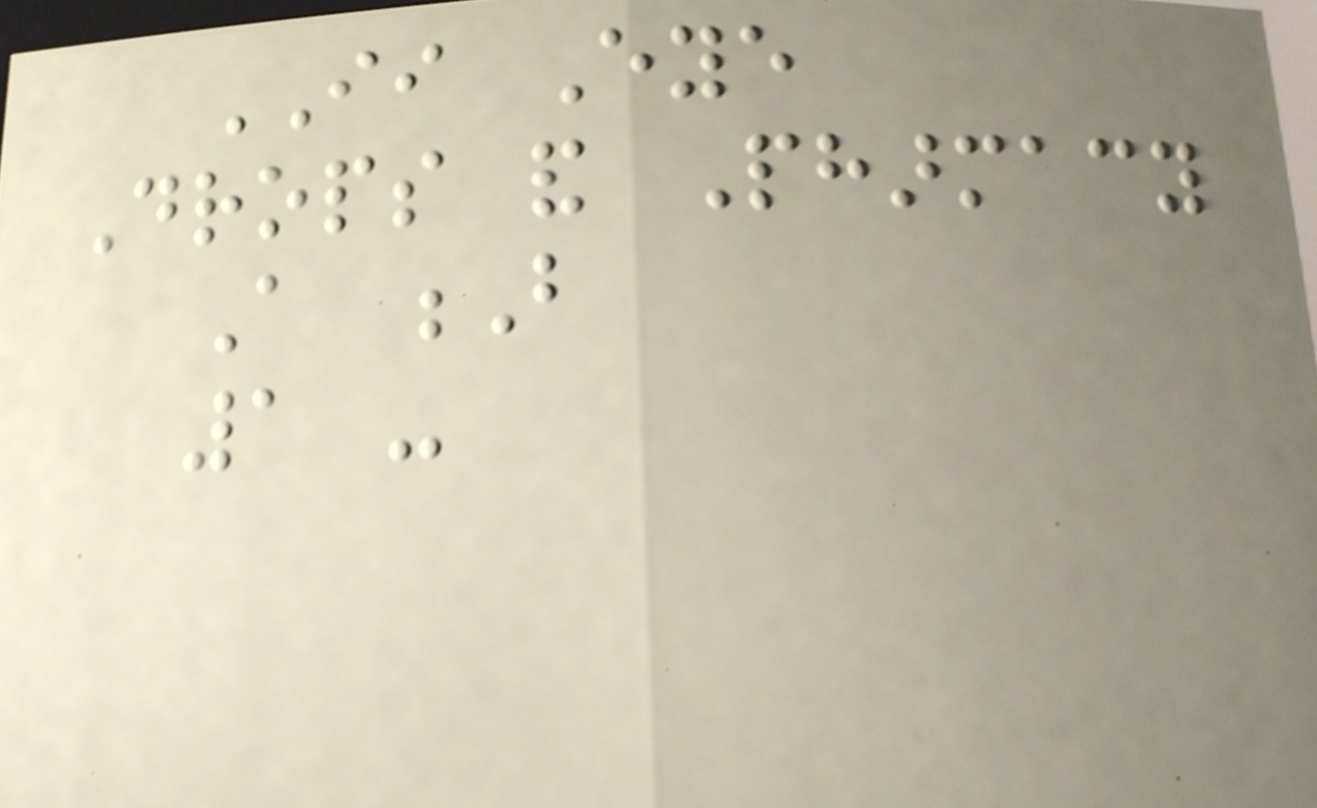II Eye
Drops and Pharmacy
A B
1 -
